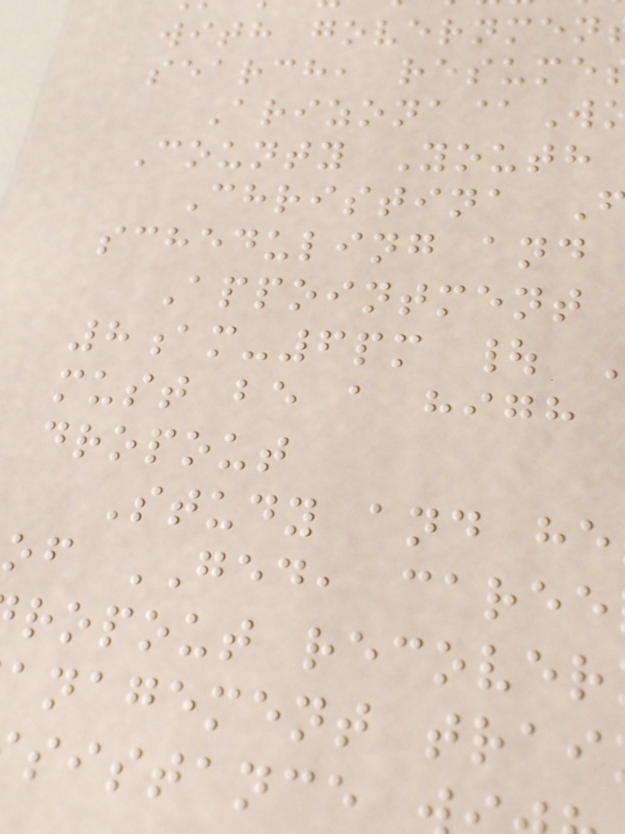with governmen
search, resume
Arizona@W
County Youth
Christina
scheduling and
Appointment
8am-6pm |
must be a high
dropout
Study and he
of GED, caree
ropout recover
anagement trai
sistance
